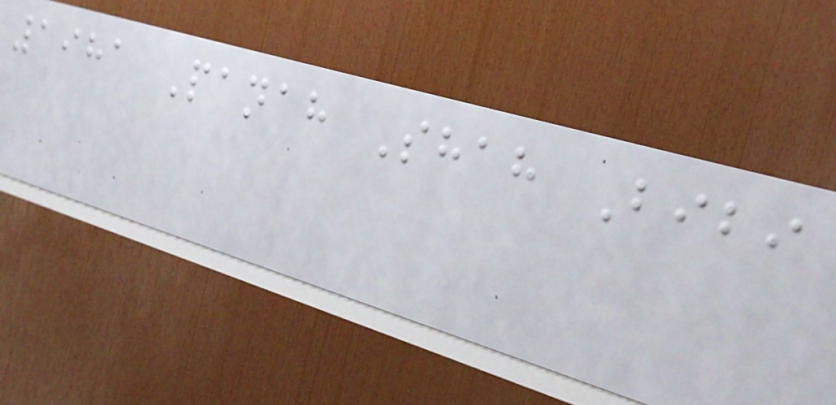1981 Panah Shah Bibi
